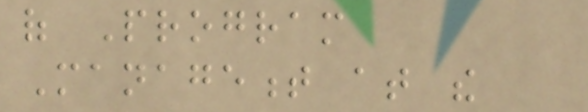of Program
Management at the
